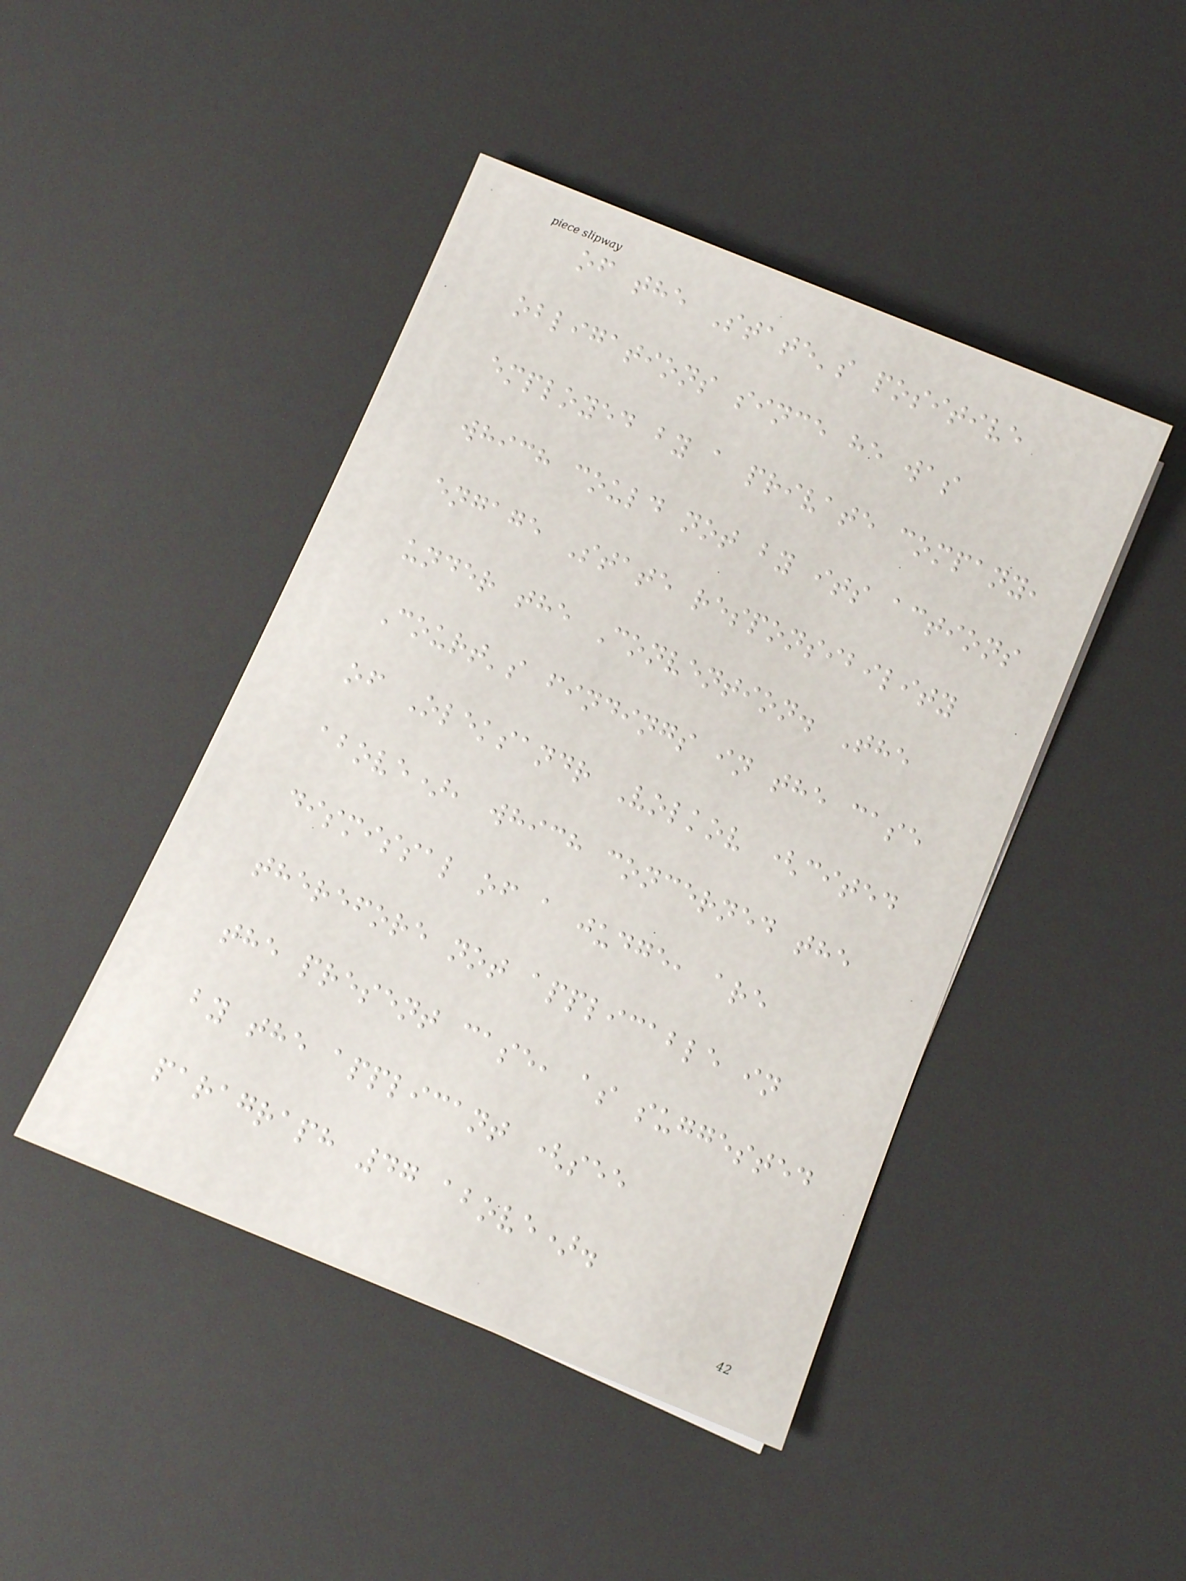of the State's positive
obligations since he was
employed by a private company,
which could not by its actions
engage State responsibility
under the Convention. The
Court's findings in the case
of Oleksandr Volkov (cited
above), which concerned the
dismissal of a judge, are
therefore not applicable in
the present case, as suggested
by the applicant (see
paragraph 47 above).
